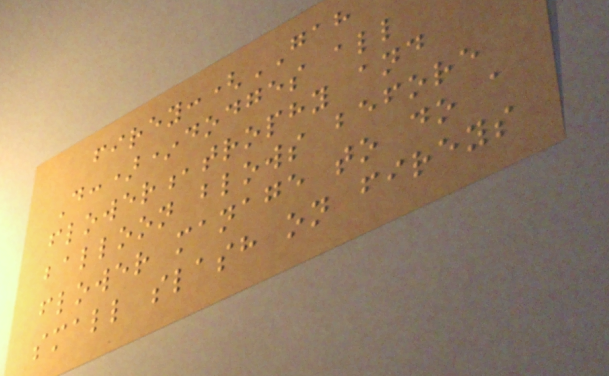firey:(GAH
D:)*dodges all
flower,trophy and
balloon blows before
flower manage to do a
small slash on fireys
